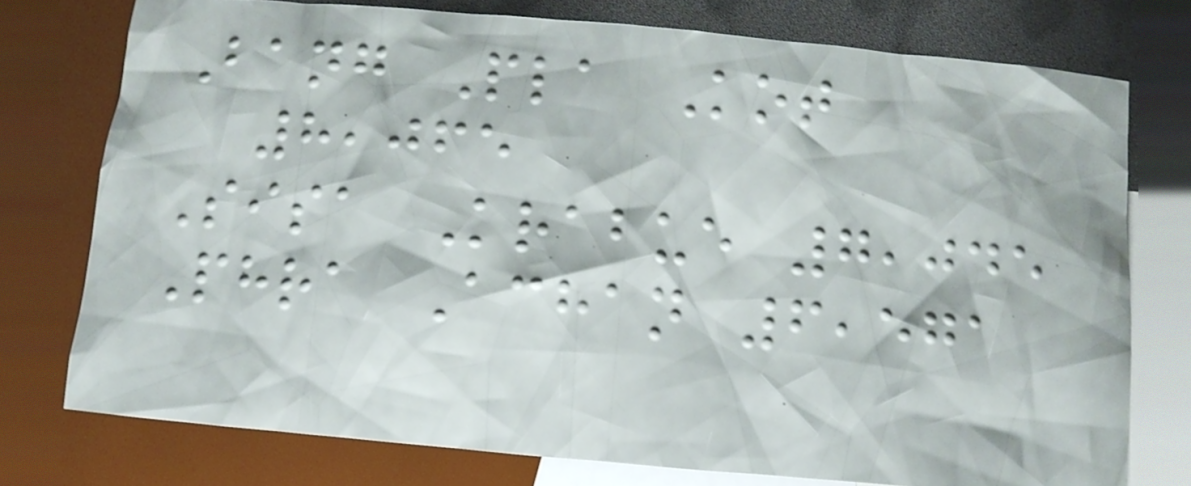Bang Pla Kot
8,065
Sisa Krabue 7,045
Phra Achan 6,571
